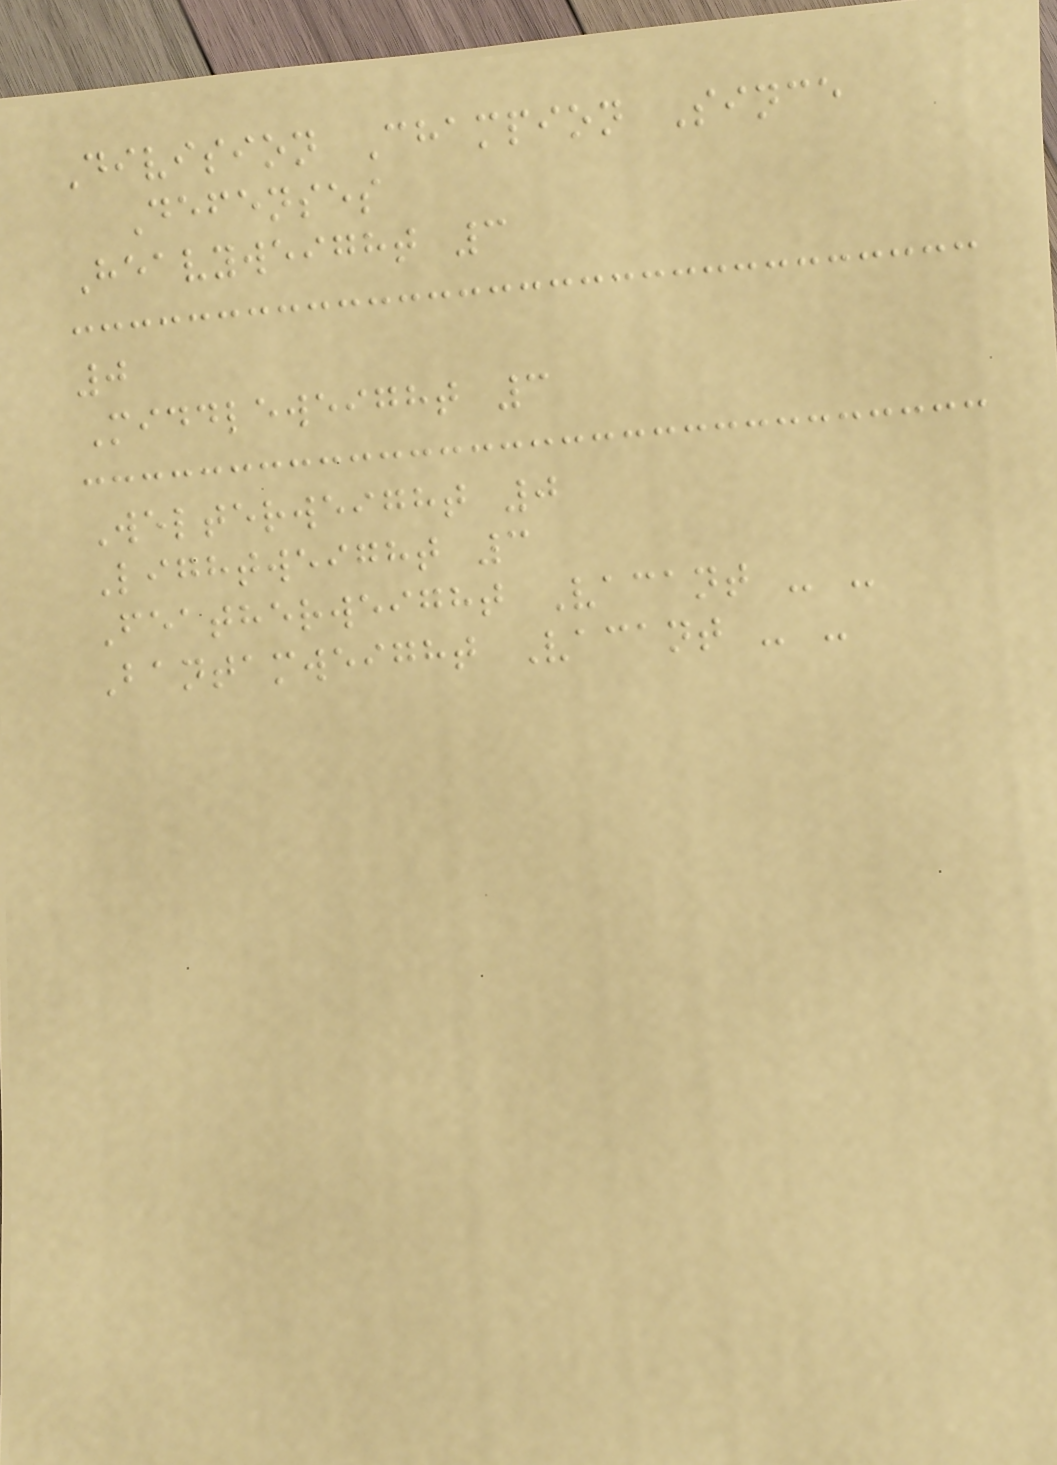Division Champion Since
Defenses
Heavyweight 3
0
Middleweight 3
Welterweight 0
Lightweight 3
Featherweight Vacant - -
Bantamweight Vacant - -
